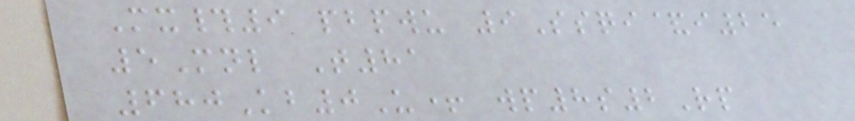Mx#9 pbpwu 9Ssqi&i25
5Mnl T81
680Kb0U+ wp8s2Rp
